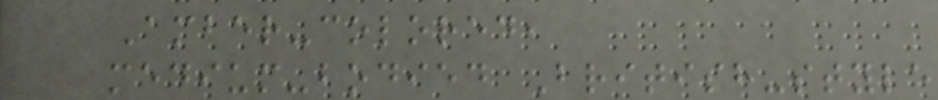Amber-colored,
medium-bodied British-style
